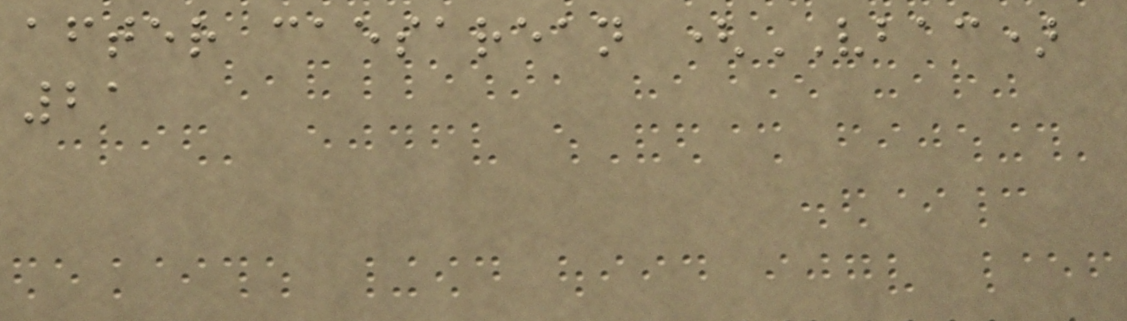after caesarean (VBAC)
21
